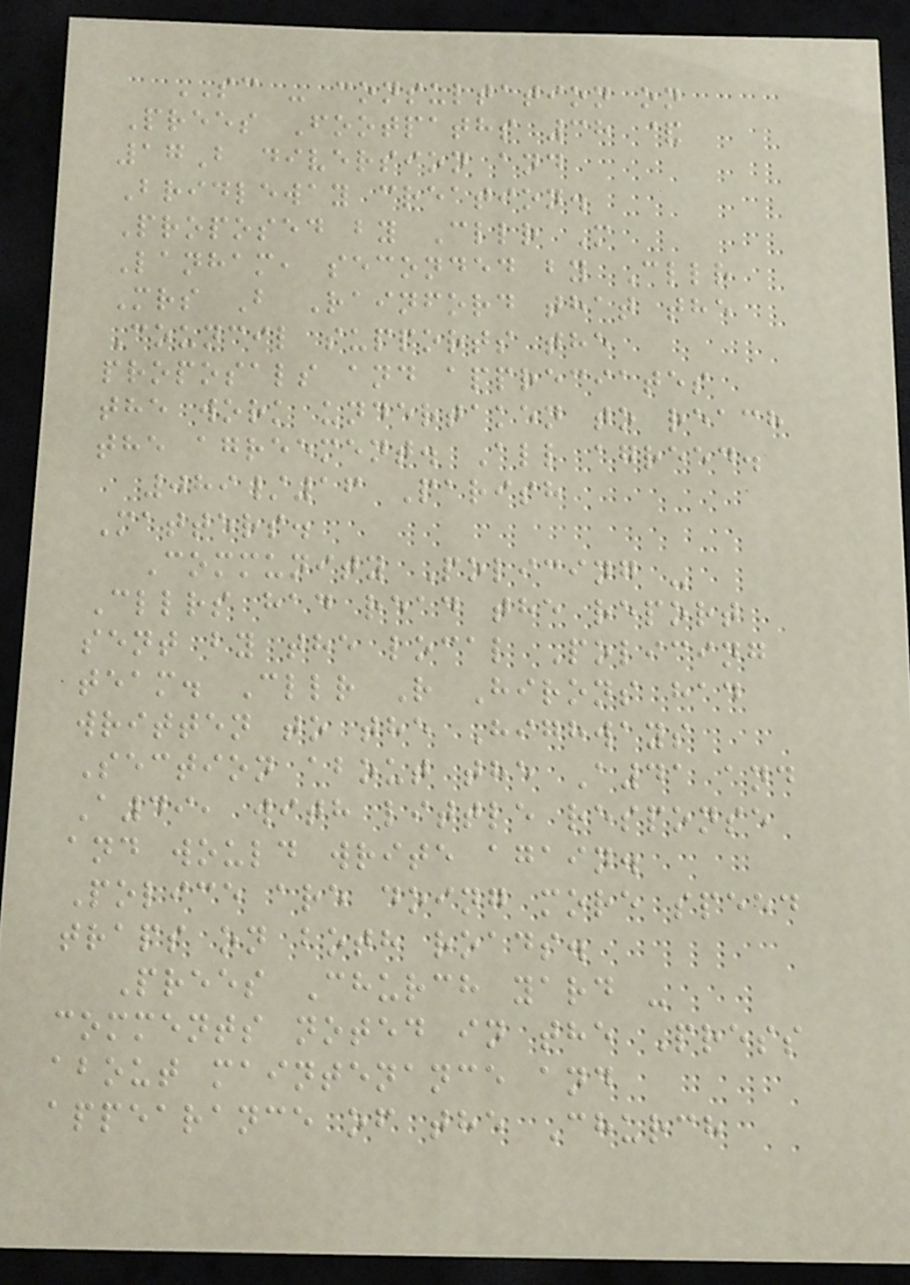SC - consultation on
Prees Footpaths 38 &
17B diversion and
Bridleway creation.
Proposed by Cllr M
Lanham, seconded by Cllr
Mrs B Rainford that the
Council supports the
proposals and appreciates
the work undertaken to reach
the agreement. All agreed.
089/16 Parish
Matters.
Community Policing -
Cllrs had read the report
sent by the local Policing
team. Cllr R Hirons had
written to the Highways
Section about the A41 and
A49, with little response
and would write again.
Police are doing more speed
traps on both roads.
Prees Church yard -
comments noted in the Press
about maintenance and
appearance of the Church
